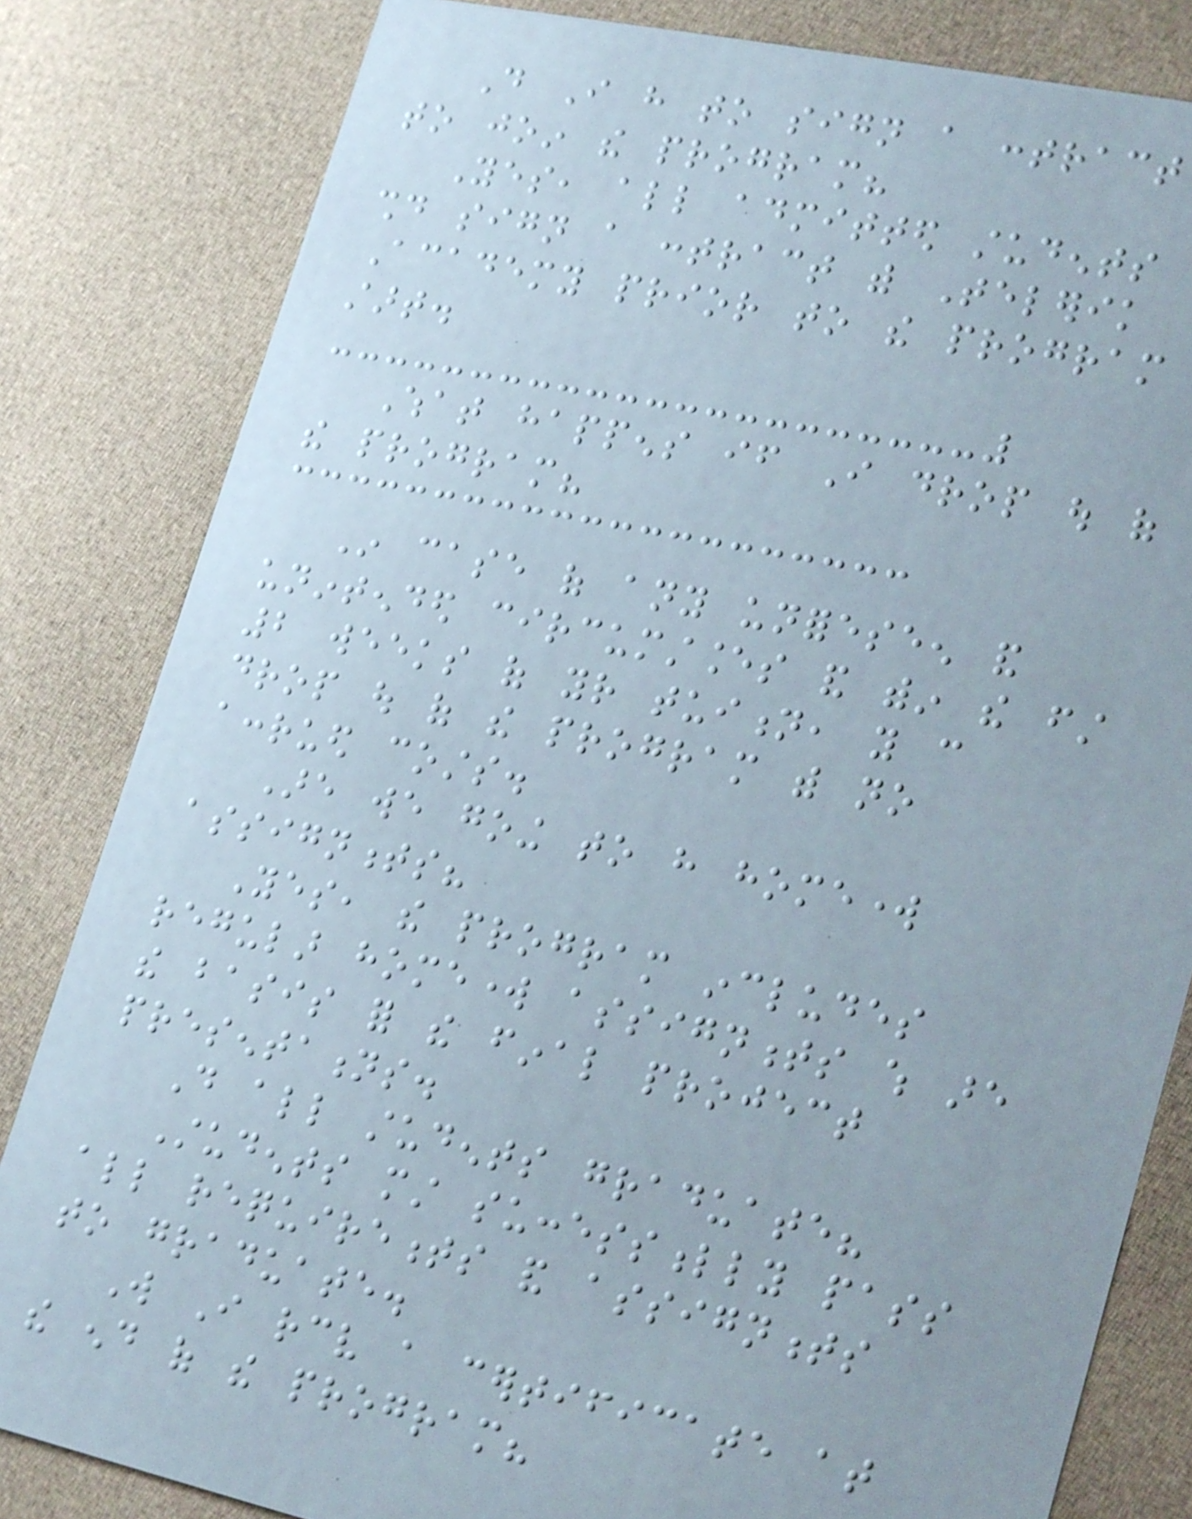Do I have to sign a contract
to join the program?
Yes, all admitted students
should sign a contract with Telerik
Academy prior to the program
start.
What happens if I drop out of
the program?
In case of any unforeseen and
unintended circumstances and within the first
2 weeks of your tuition, you can
drop out of the program with no
accrued costs.
Are we going to have homework
assignments?
Yes, the program includes
regular homework assignments which are
the basis for the final project
presentations.
Do all students graduate?
Students must successfully pass
all requirements and assignments
to graduate.
Will I receive a certificate at
the end of the program?
